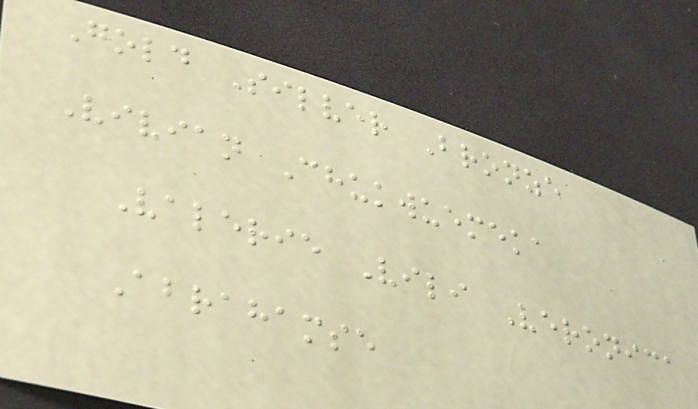Gold Silver Bronze
Vivian Chukwuemeka
Valerie Vili Veronica
Abrahamse
